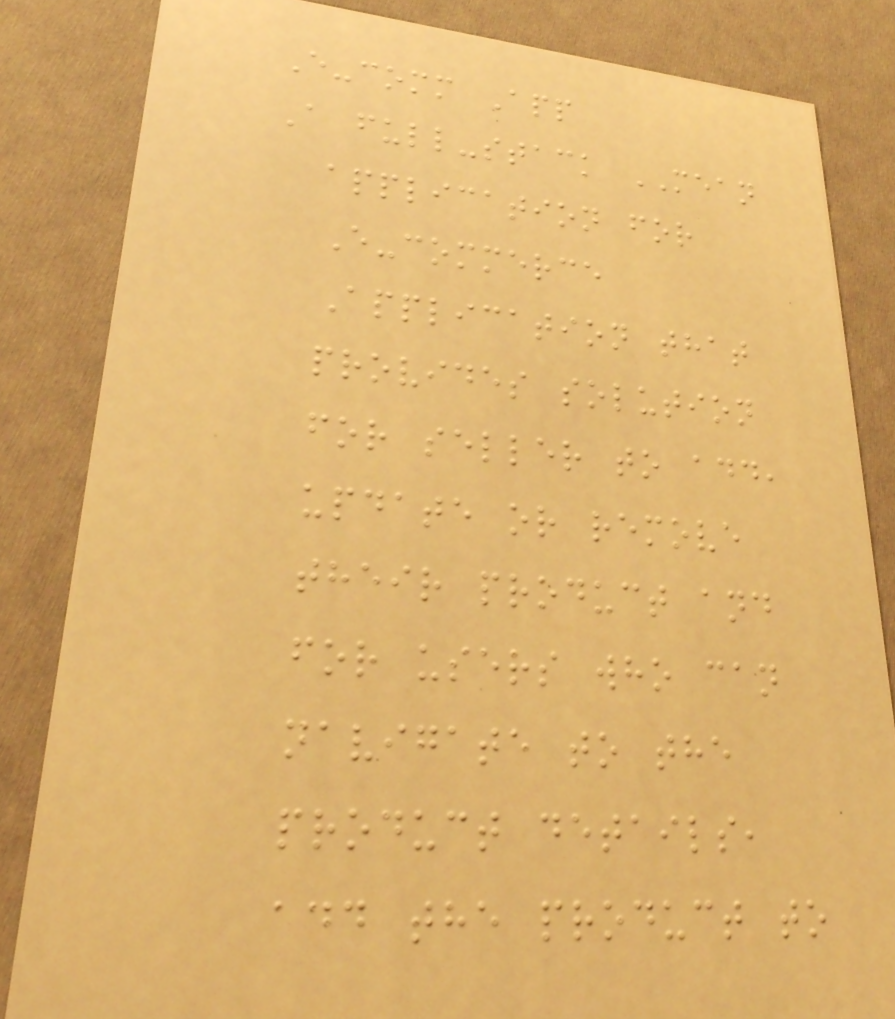E-comm App
A full-stack MEAN
application for
E-commerce
Application that
provides solution
for seller to add,
update or remove
their product and
for users who can
navigate to the
product details,
add the product to
